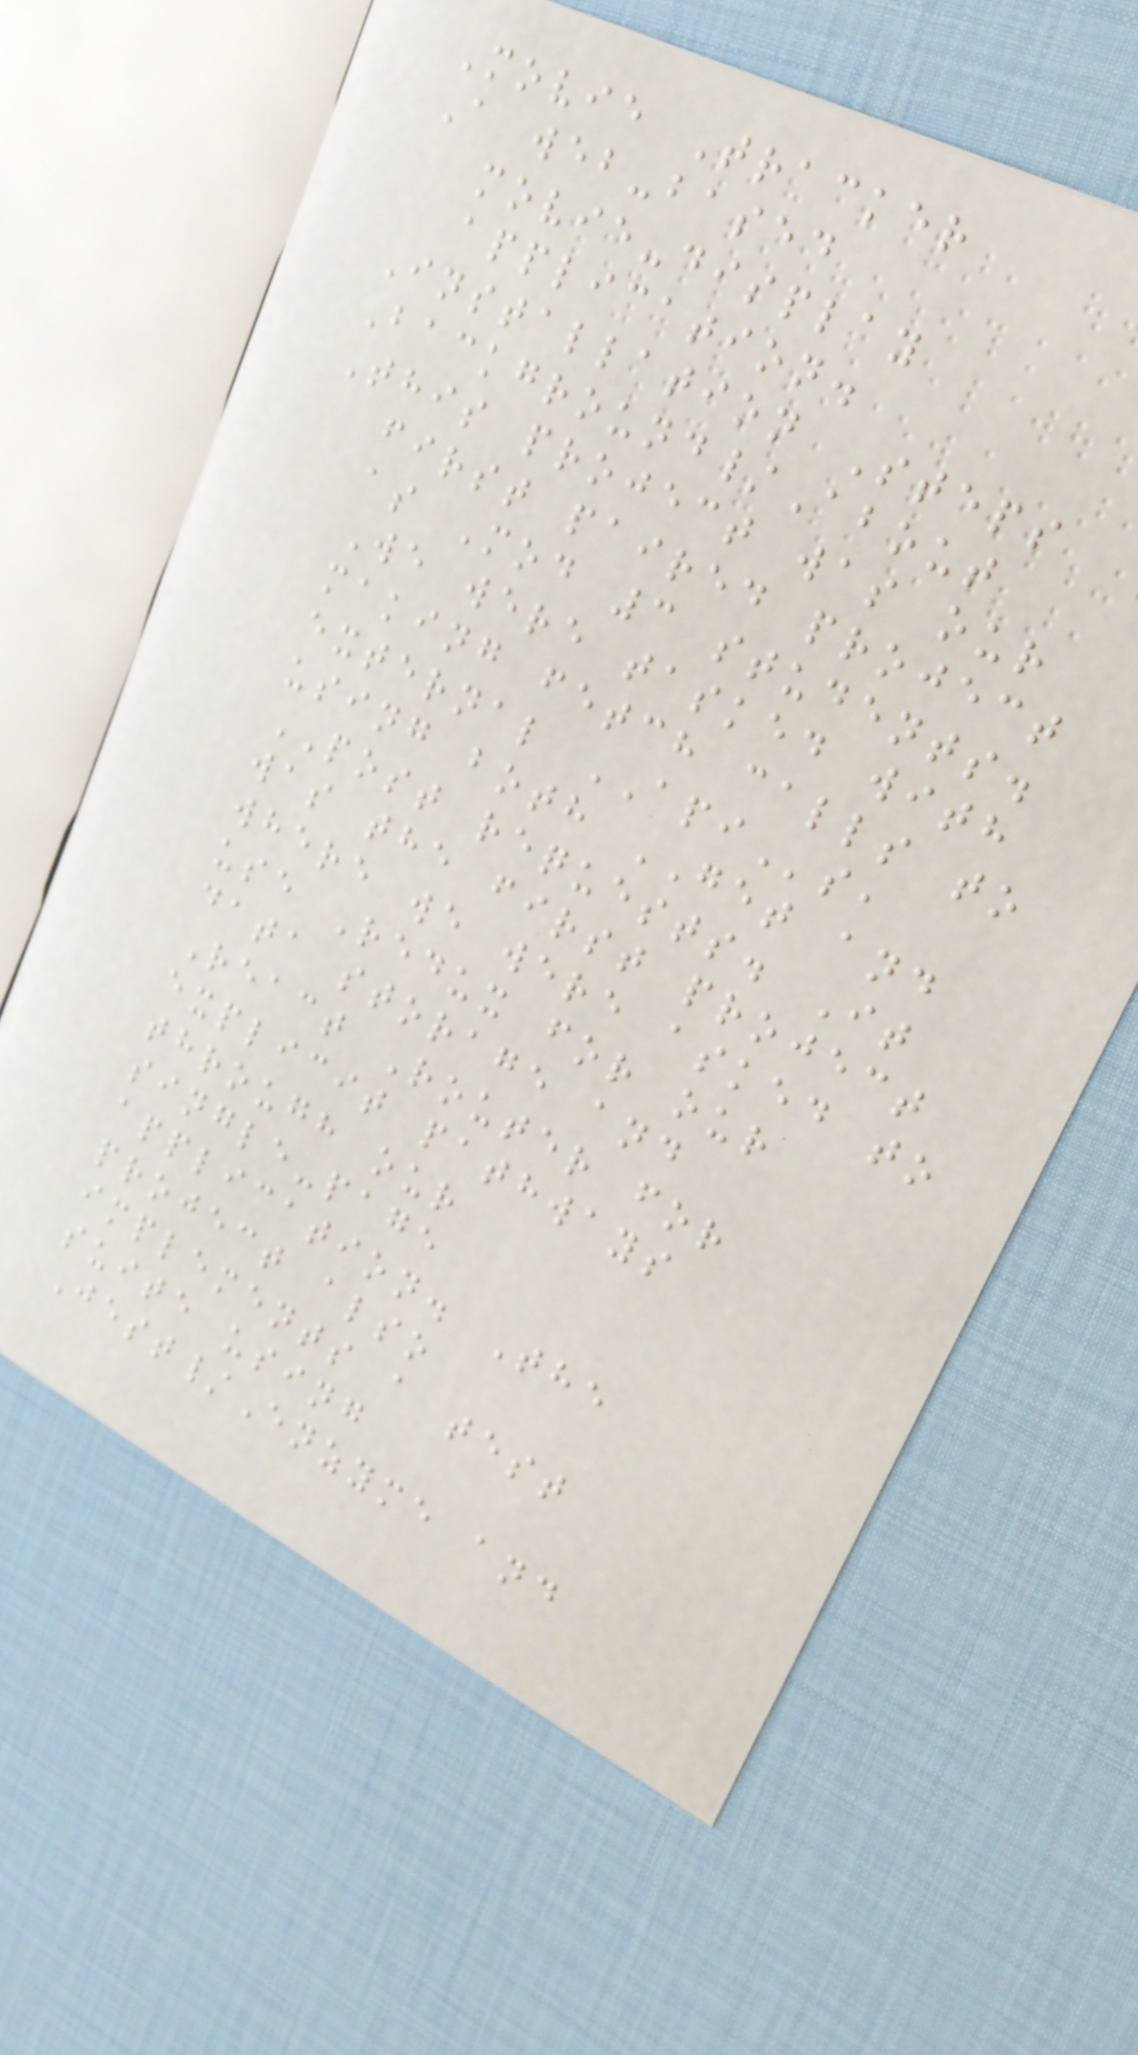Movie Tracker
A web-based
movie-display
application.
Installation Steps
Background/About
This project was our
first paired project
as Mod 3 students.
We were tasked with
making fetch calls to
external APIs,
using both GET and
POST requests. It
was the first project
where we were asked to
use Redux for our
data storage and
React Router for
explicit pathways
through our
single-page
application. The
project also
implements a test
suite using
Jest/Enzyme and
